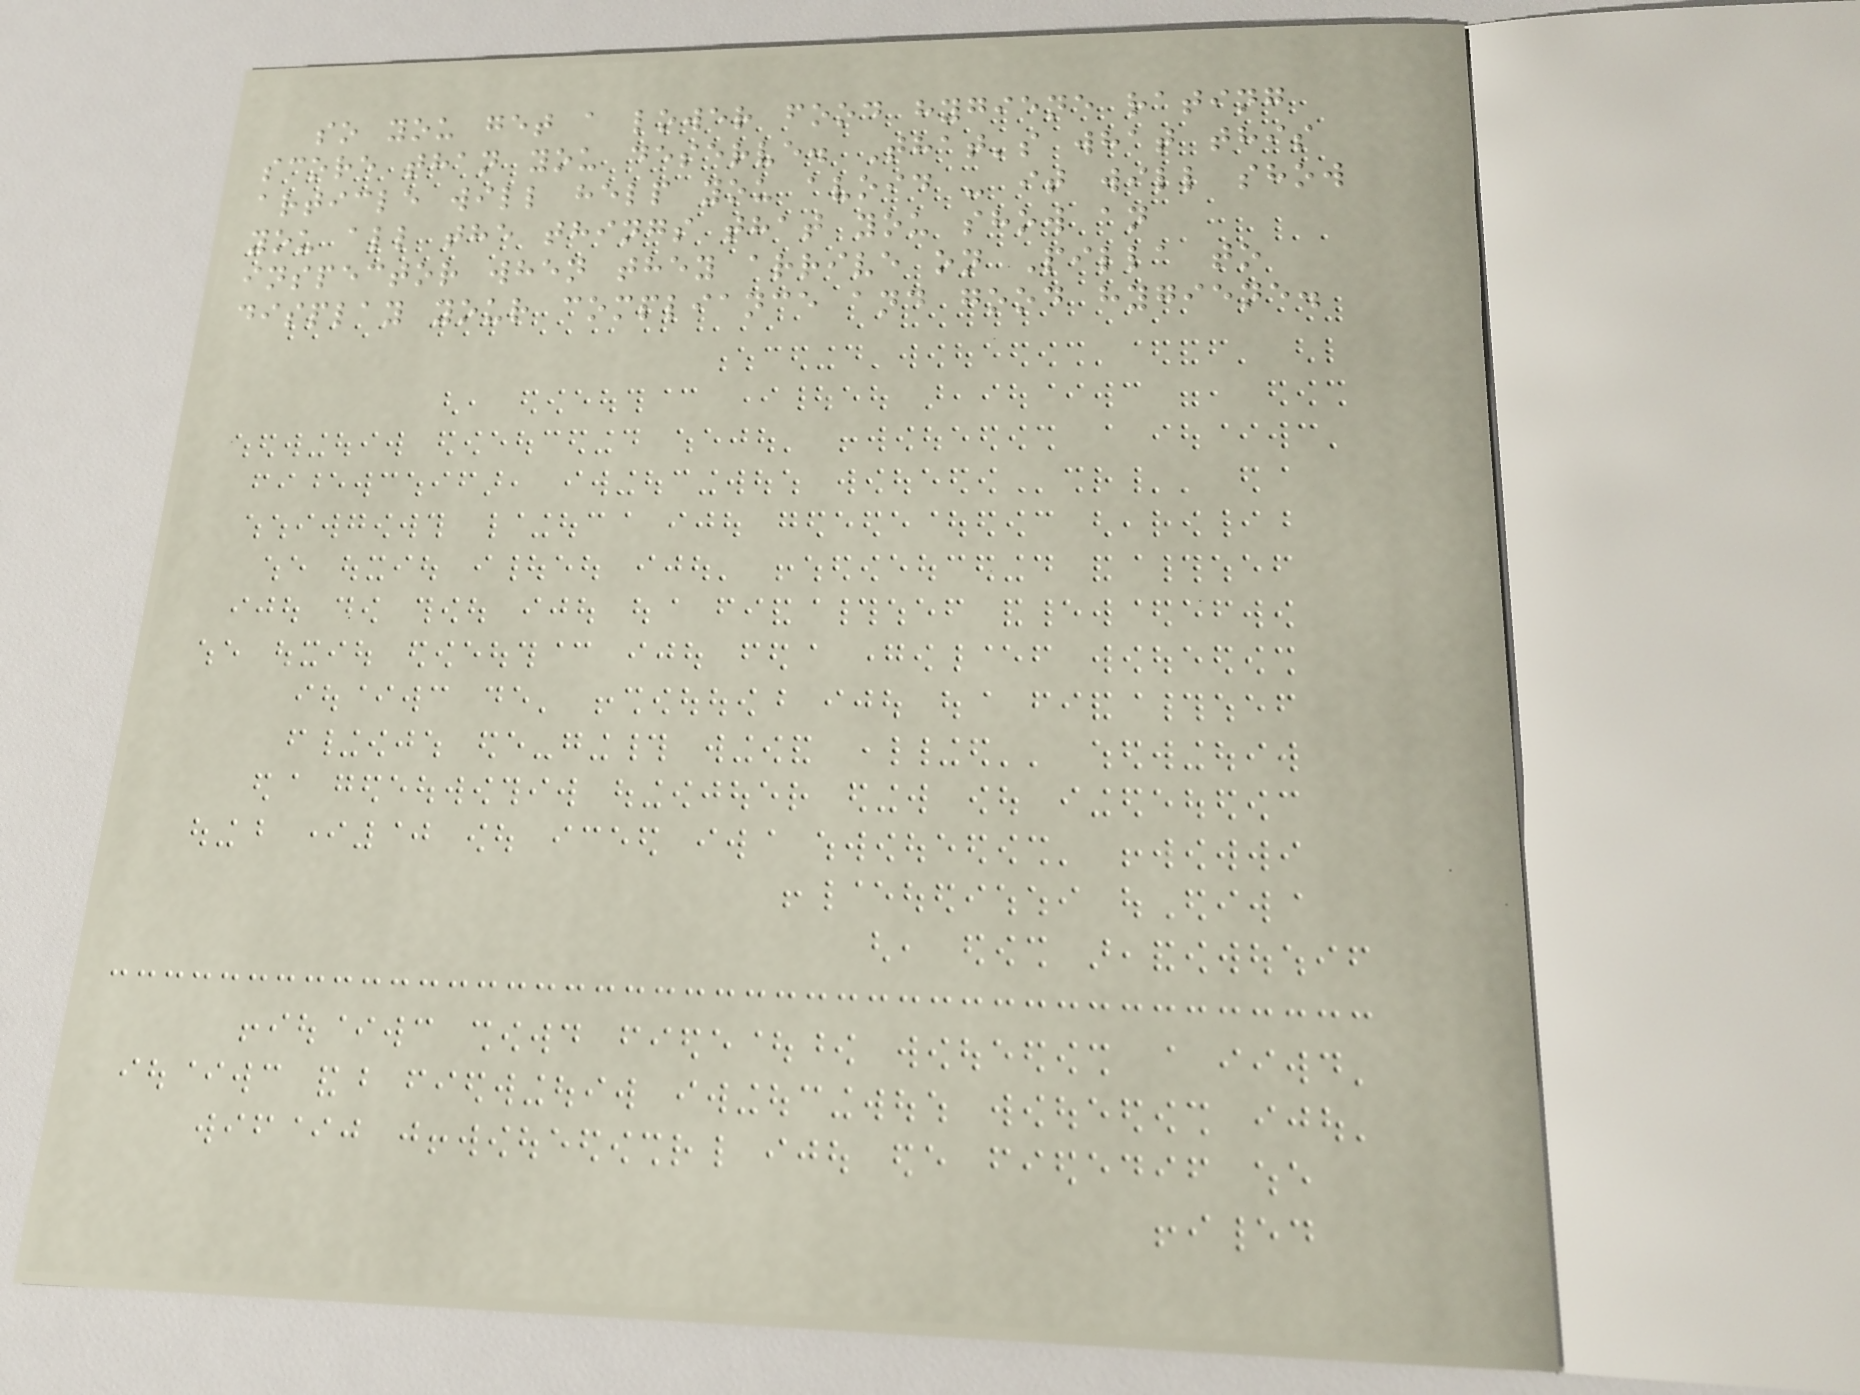so you get a lower food hygiene rating
score than you deserve. That's what this
article will help you avoid - it will show
you all the things that you show an
inspector when they arrive on Pilla to
display your compliance and good hygiene.
